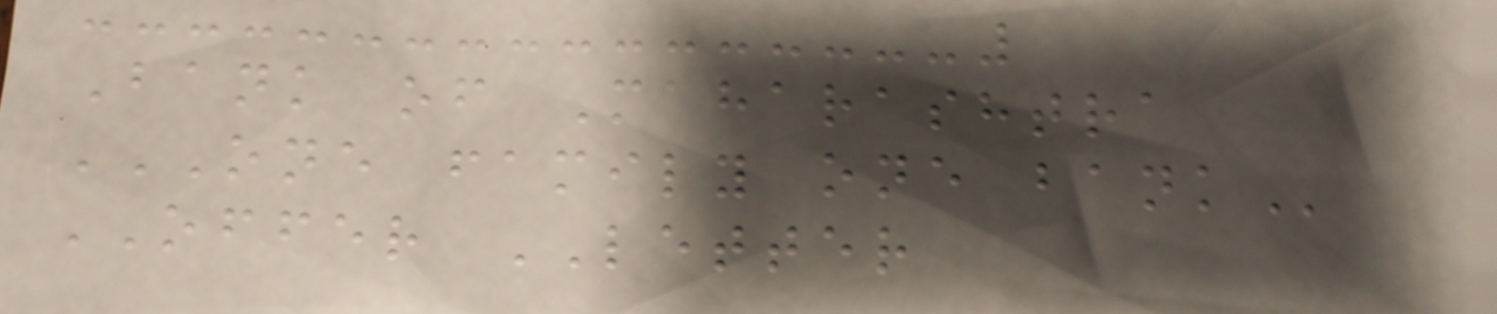Bank of Maharashtra
ONE FAMILY ONE BANK
OFFER LETTER
